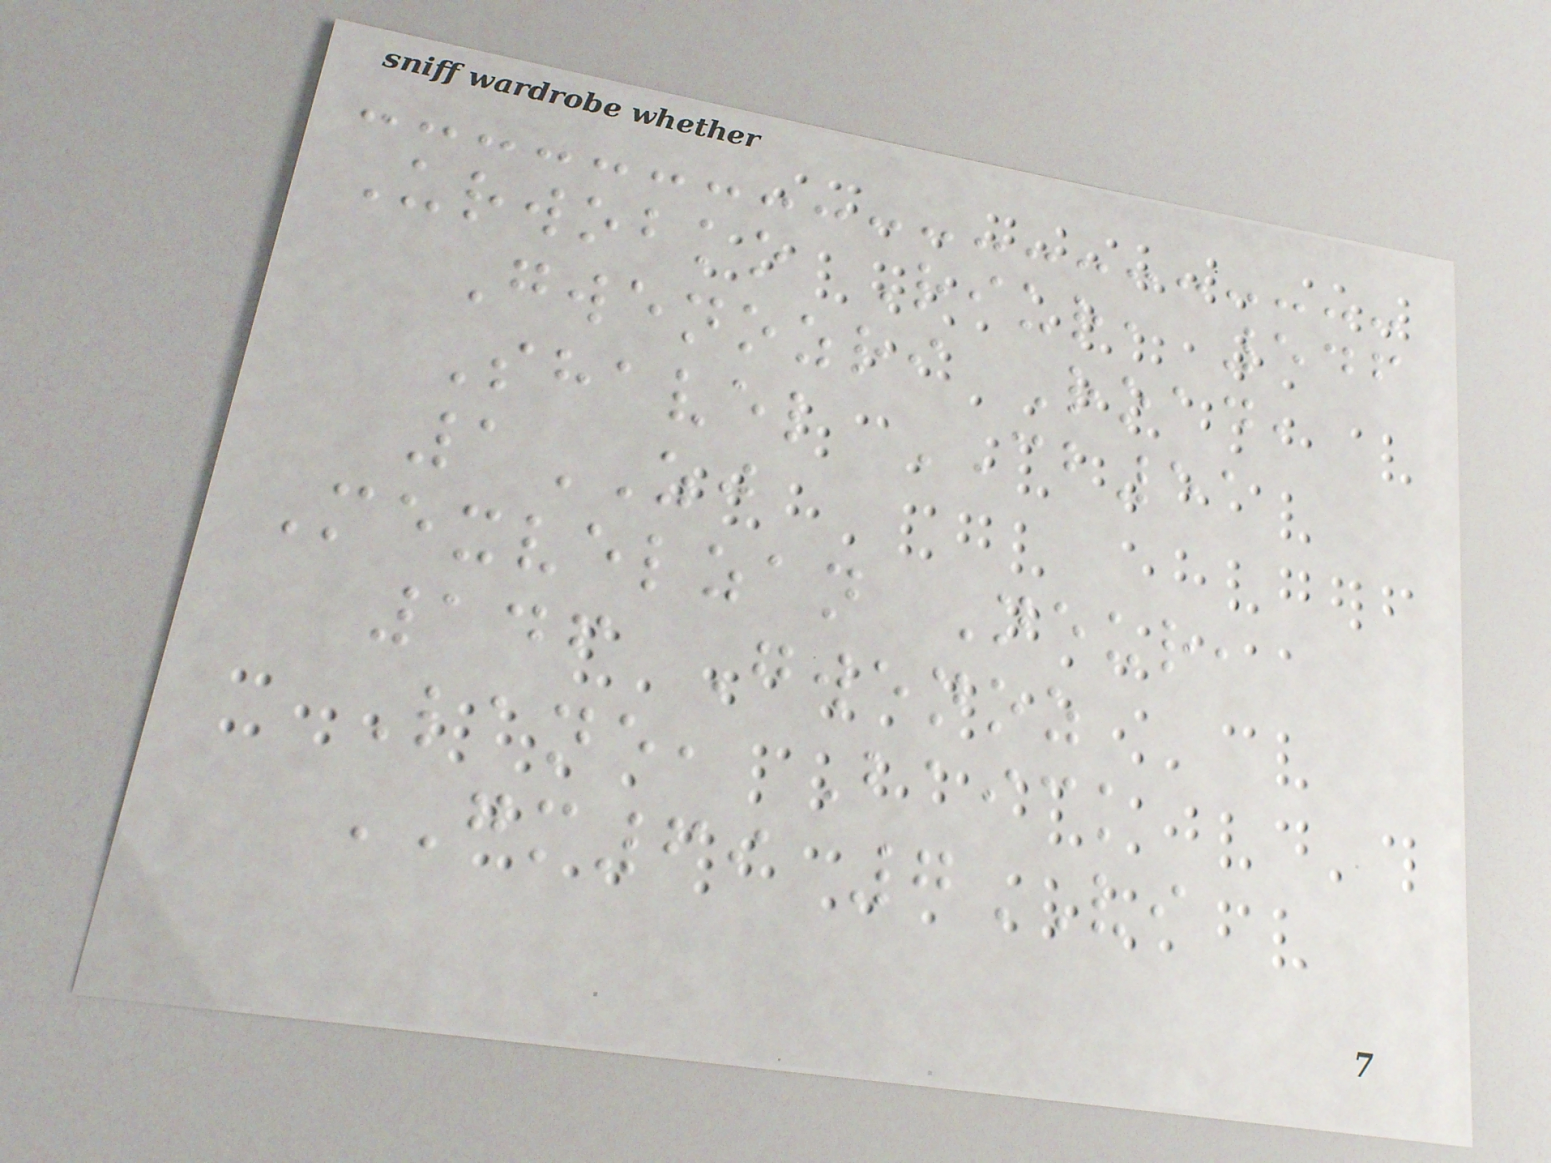Urwobko Riur, 546
Gwenozri Road,
Shavel CB51
1ZJ
Mexvelzan Neur,
146 Gwenoz
Lane, Baick
GM69 7VI
